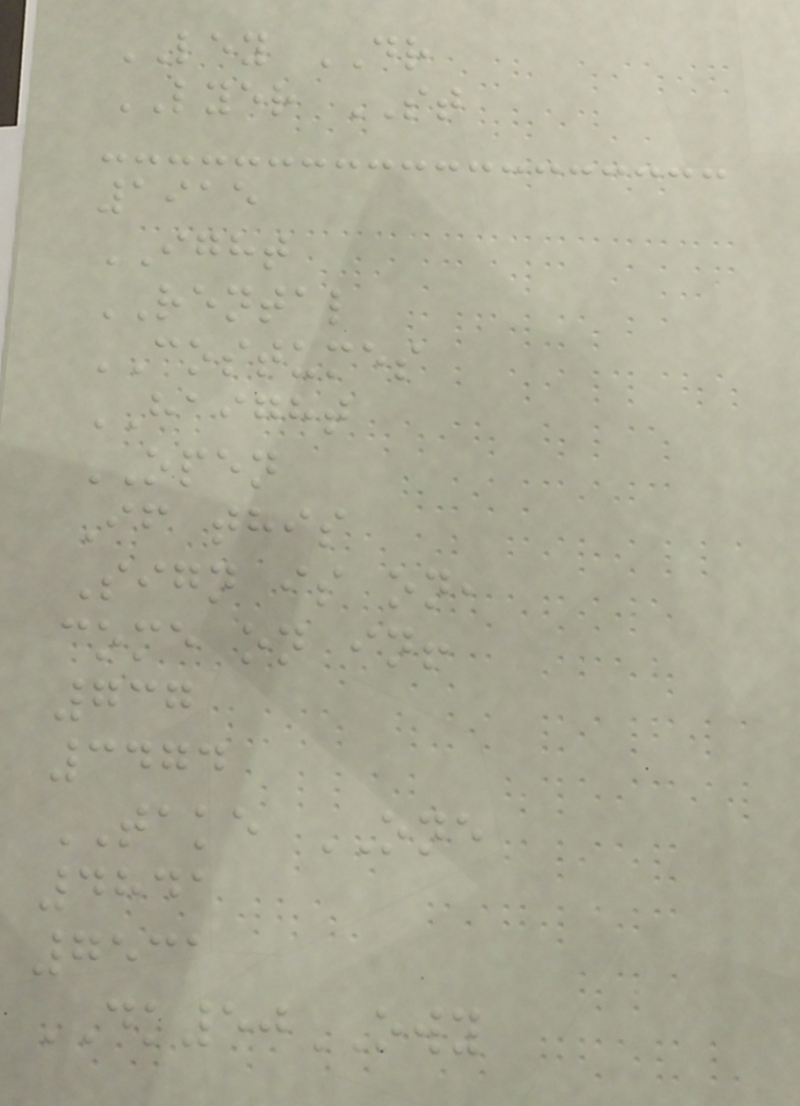LEY DR
LYER ST
1915
IGHT
RENTAL
COSTUMES
HAIGHT
OPEN
If this
Sign is on,
come on in!
737
3474
TAKE ONE
4841
7531
DK50OWY
